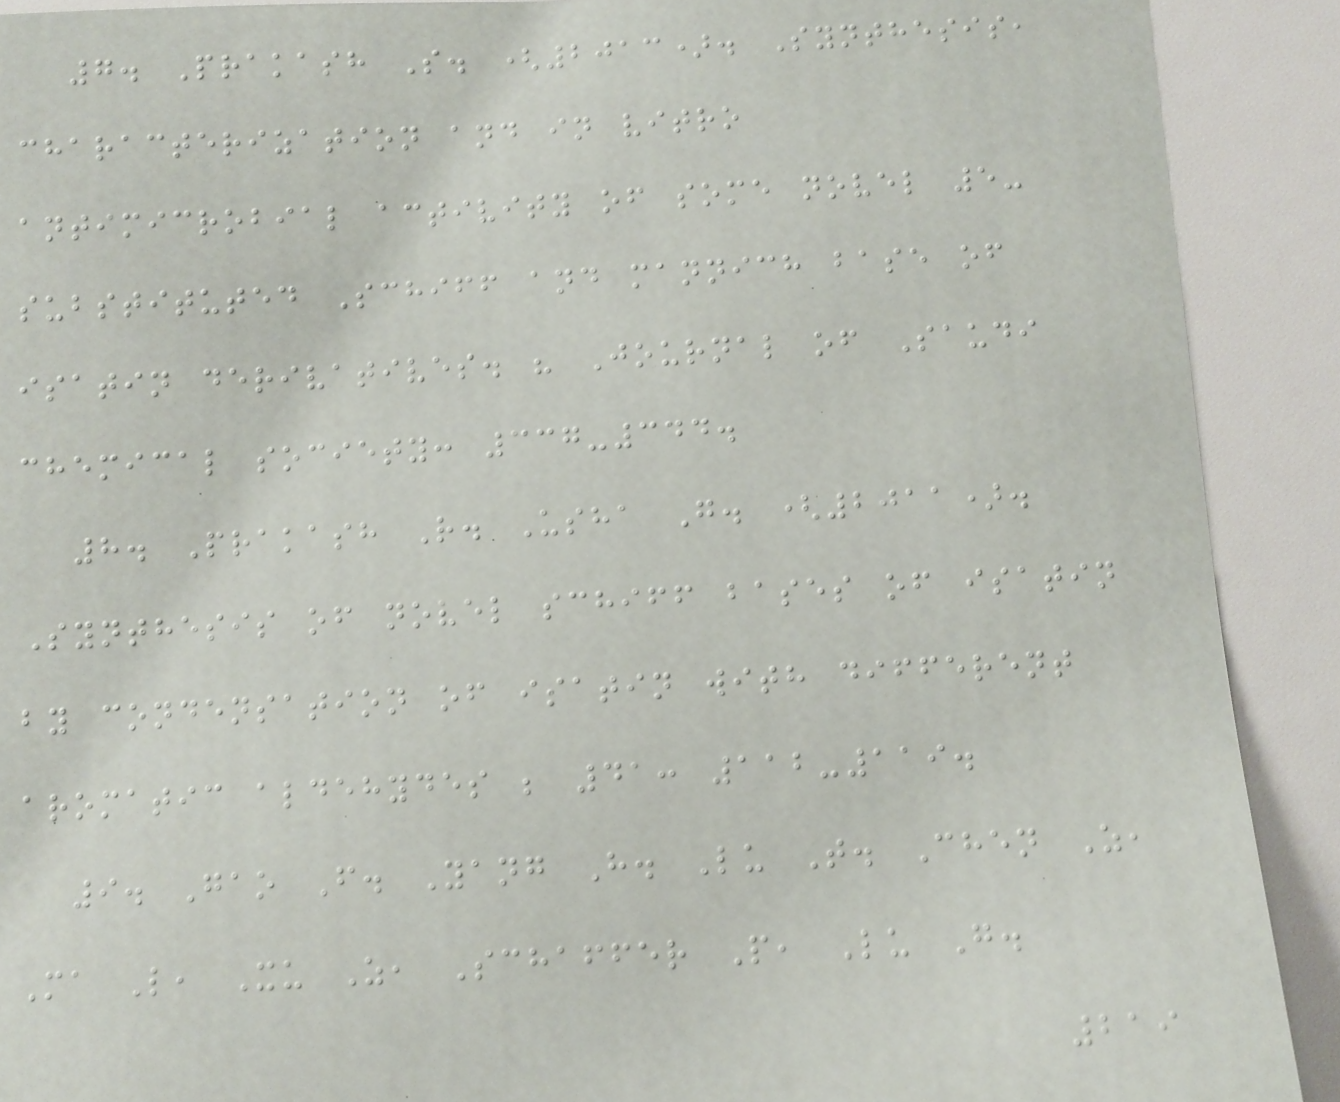7. Prakash S. (2013). Synthesis,
characterization and in vitro
antimicrobial activity of some novel 5-
substituted Schiff and mannich base of
isatin derivatives. " Journal of Saudi
chemical society: 337-344.
8. Prakash R. Usha G. (2011).
Synthesis of novel schiff bases of isatin
by condensation of isatin with different
aromatic aldehydes ; 41: 112-119.
9. Gao F. Yang H. Lu T. Chen Z,
Ma L, Xu Z, Schaffer P, Lu G.
219
